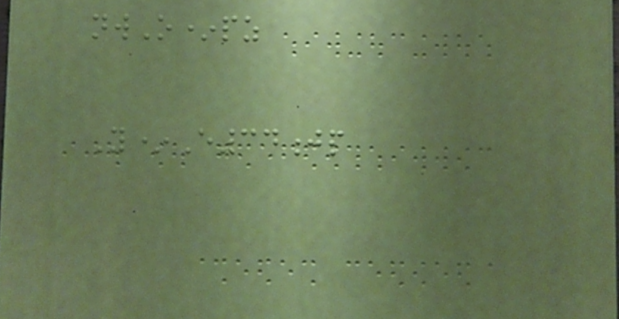nwO*pz
Y*E34jp
